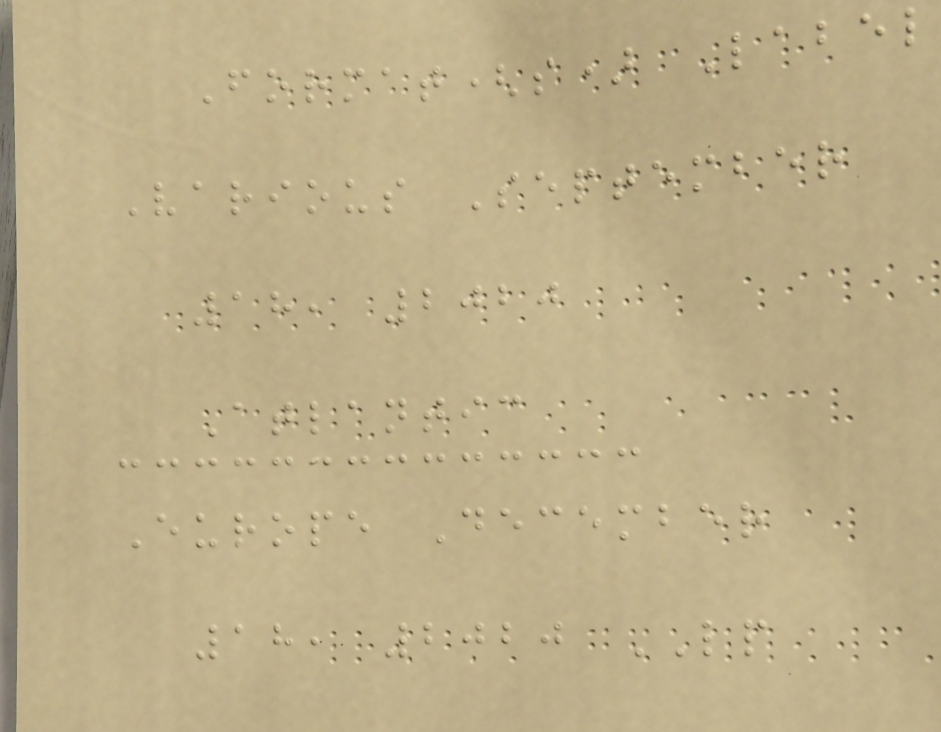Format(s) Label
Various September
18, 2020
Atlantic
Europe December
18, 2020 LP
